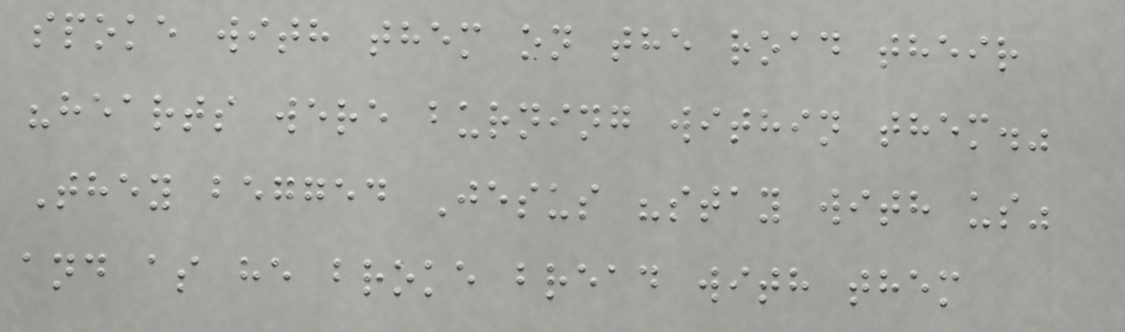spoke with them on the road their
"hearts were burning within them."
They begged Jesus "stay with us"
and as he broke bread with them
